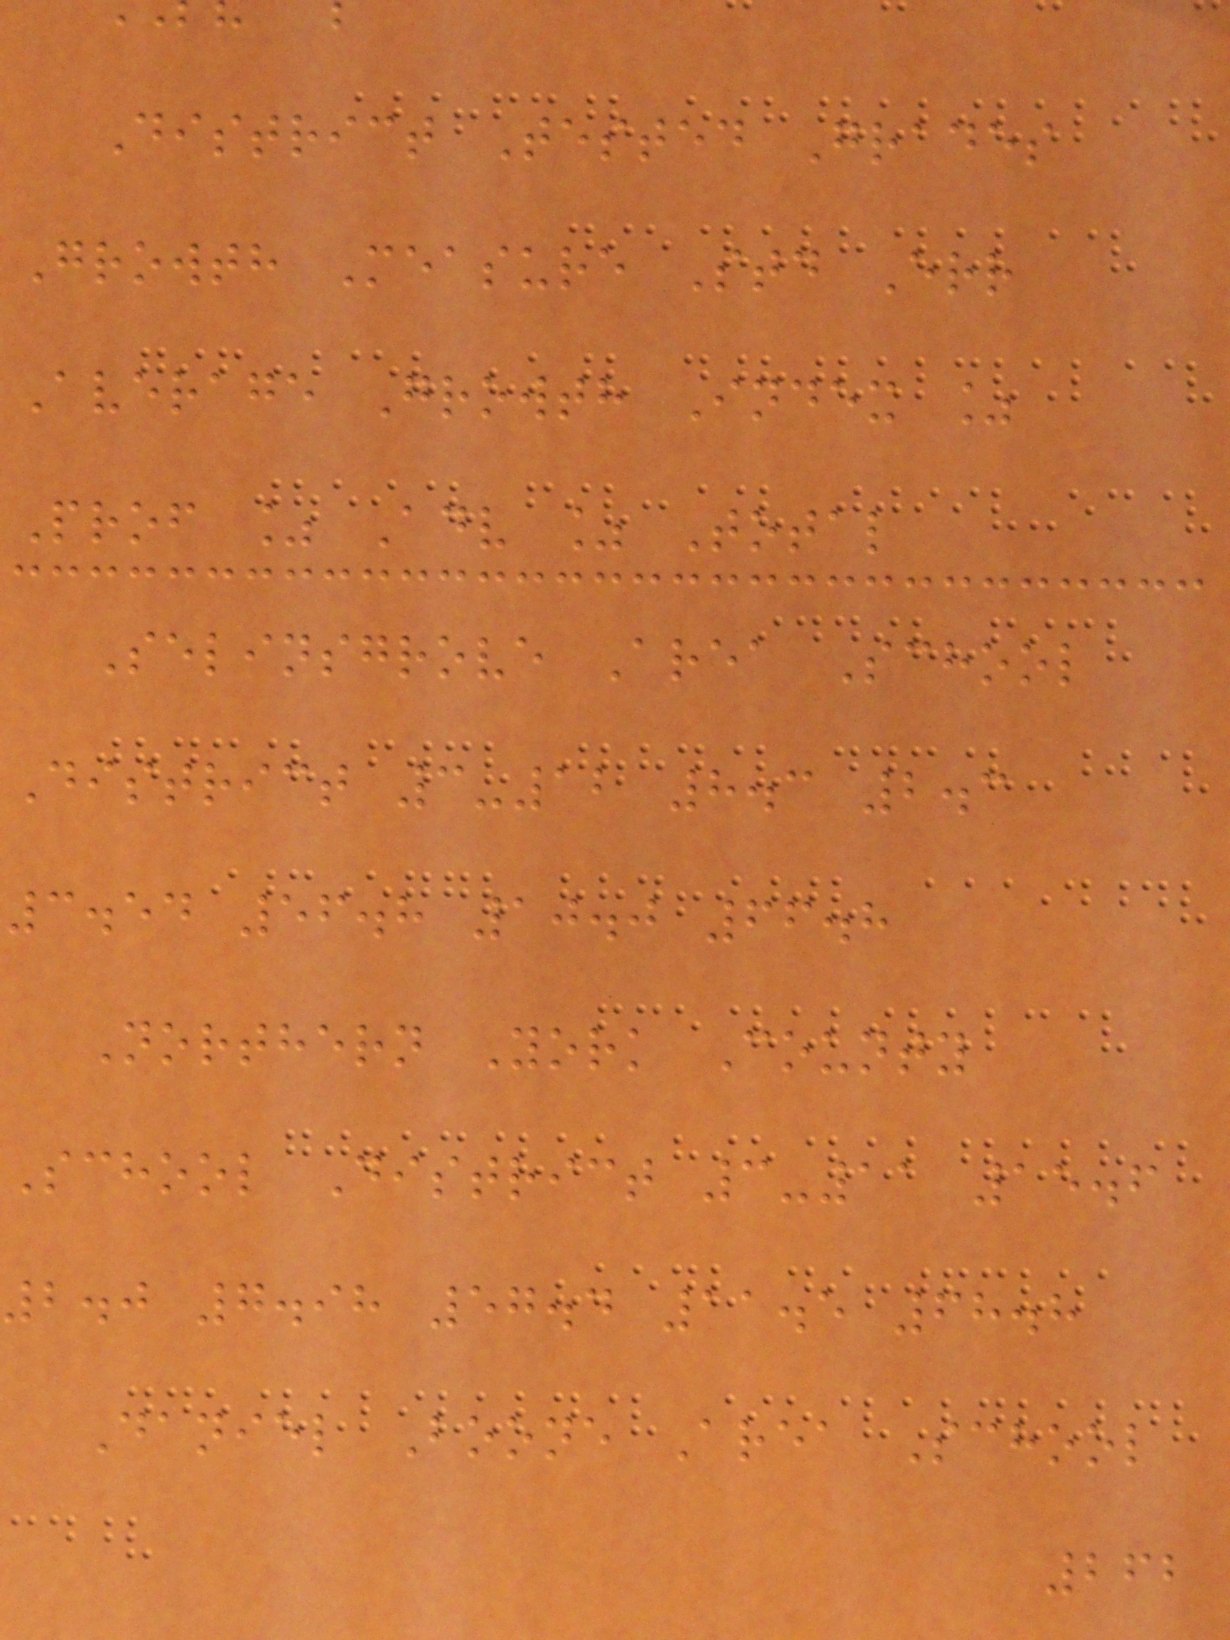District Tested Grades
Growth Measure Std Err
Average Growth Index %
Prof % Adv % Total
Selinsgrove Area School
District 3-12 8.3 2.3
3.54 56.8 10.0 66.8
Northern York County
School District 3-11 15.6
2.0 7.98 57.4 11.5 68.8
Daniel Boone Area School
262
